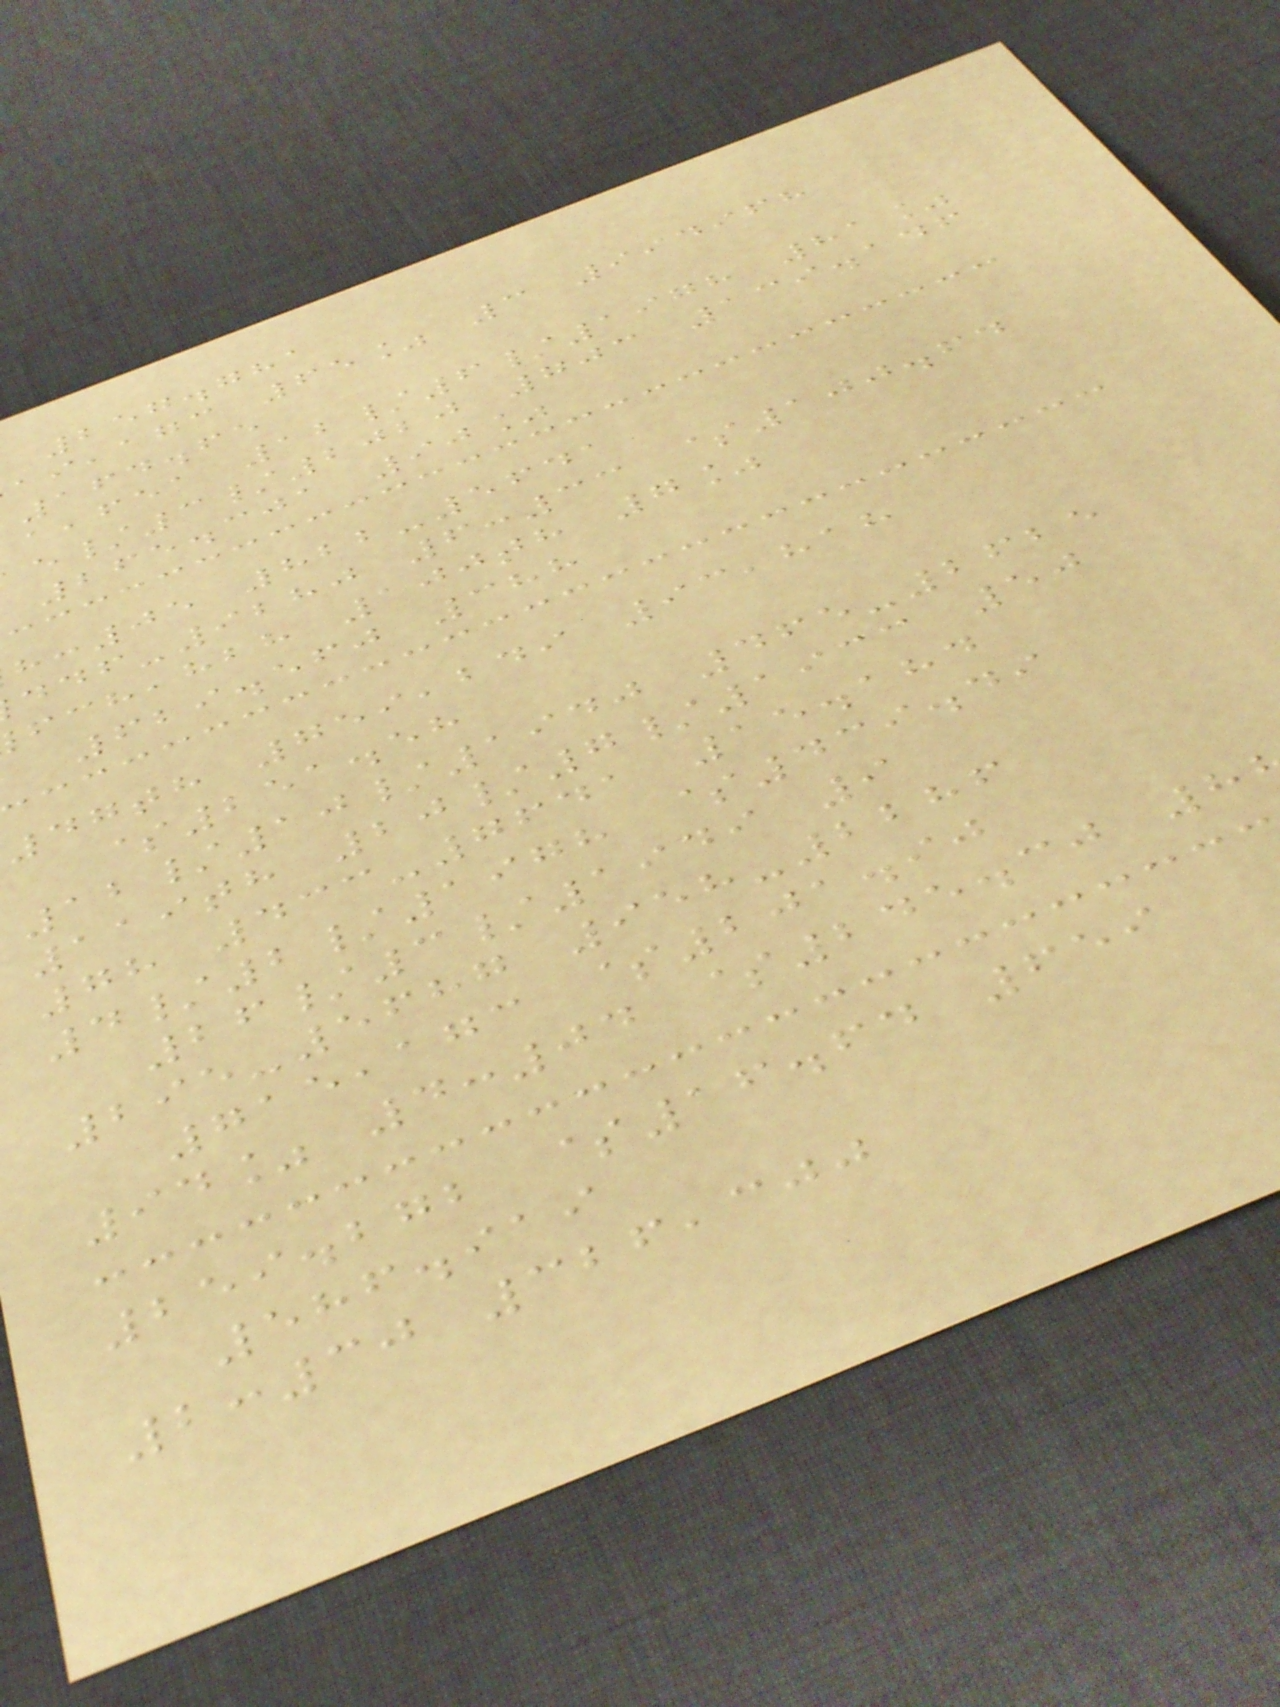257.781
,agc 65% 3 994968
164.65
,fea 12/6/1978 81%
/3/2020 703 139.146
265.301 90%
:05 822-5641
-9280 6:33 $100.64
,hbh 100th 7%
629.560 388
47th 759,249 93,818
$251.58
12/10/1940 465-2625
119th 20/7/1933 50
78 433-7641 15.184
4/2/1978 $439.49
26/3/1949 9
295-5687 958-2286
715,173 $201.90
94% 4:04 $245.30 8
259.272 $16.64 659
586.919
2:30 326,300
